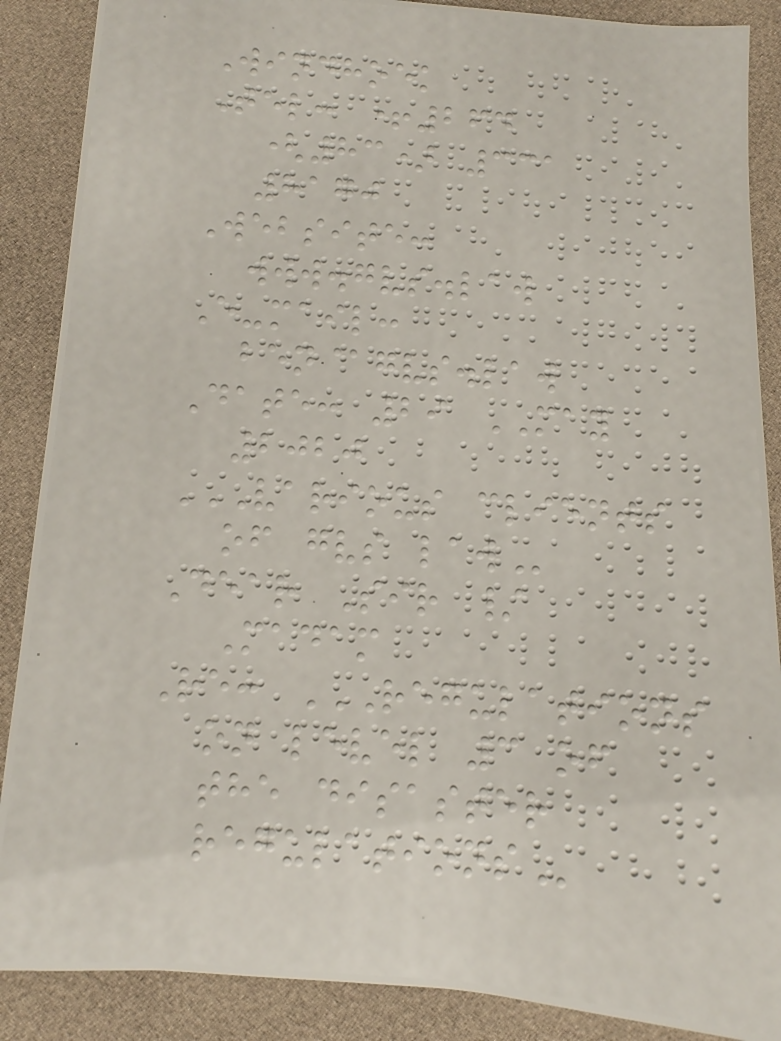Windhoek
Tel: +264
(83) 331
8170
Website:
www.gvs.law
E-mail:
ben@gvs.law
Date: 29 MAY
2020
VARIOUS CLIENTS
OF GVS LAW
Dear Sir /
Madam
Re: REGULATIONS
ON LEVEL 3 OF
THE DISASTER
REGULATIONS
